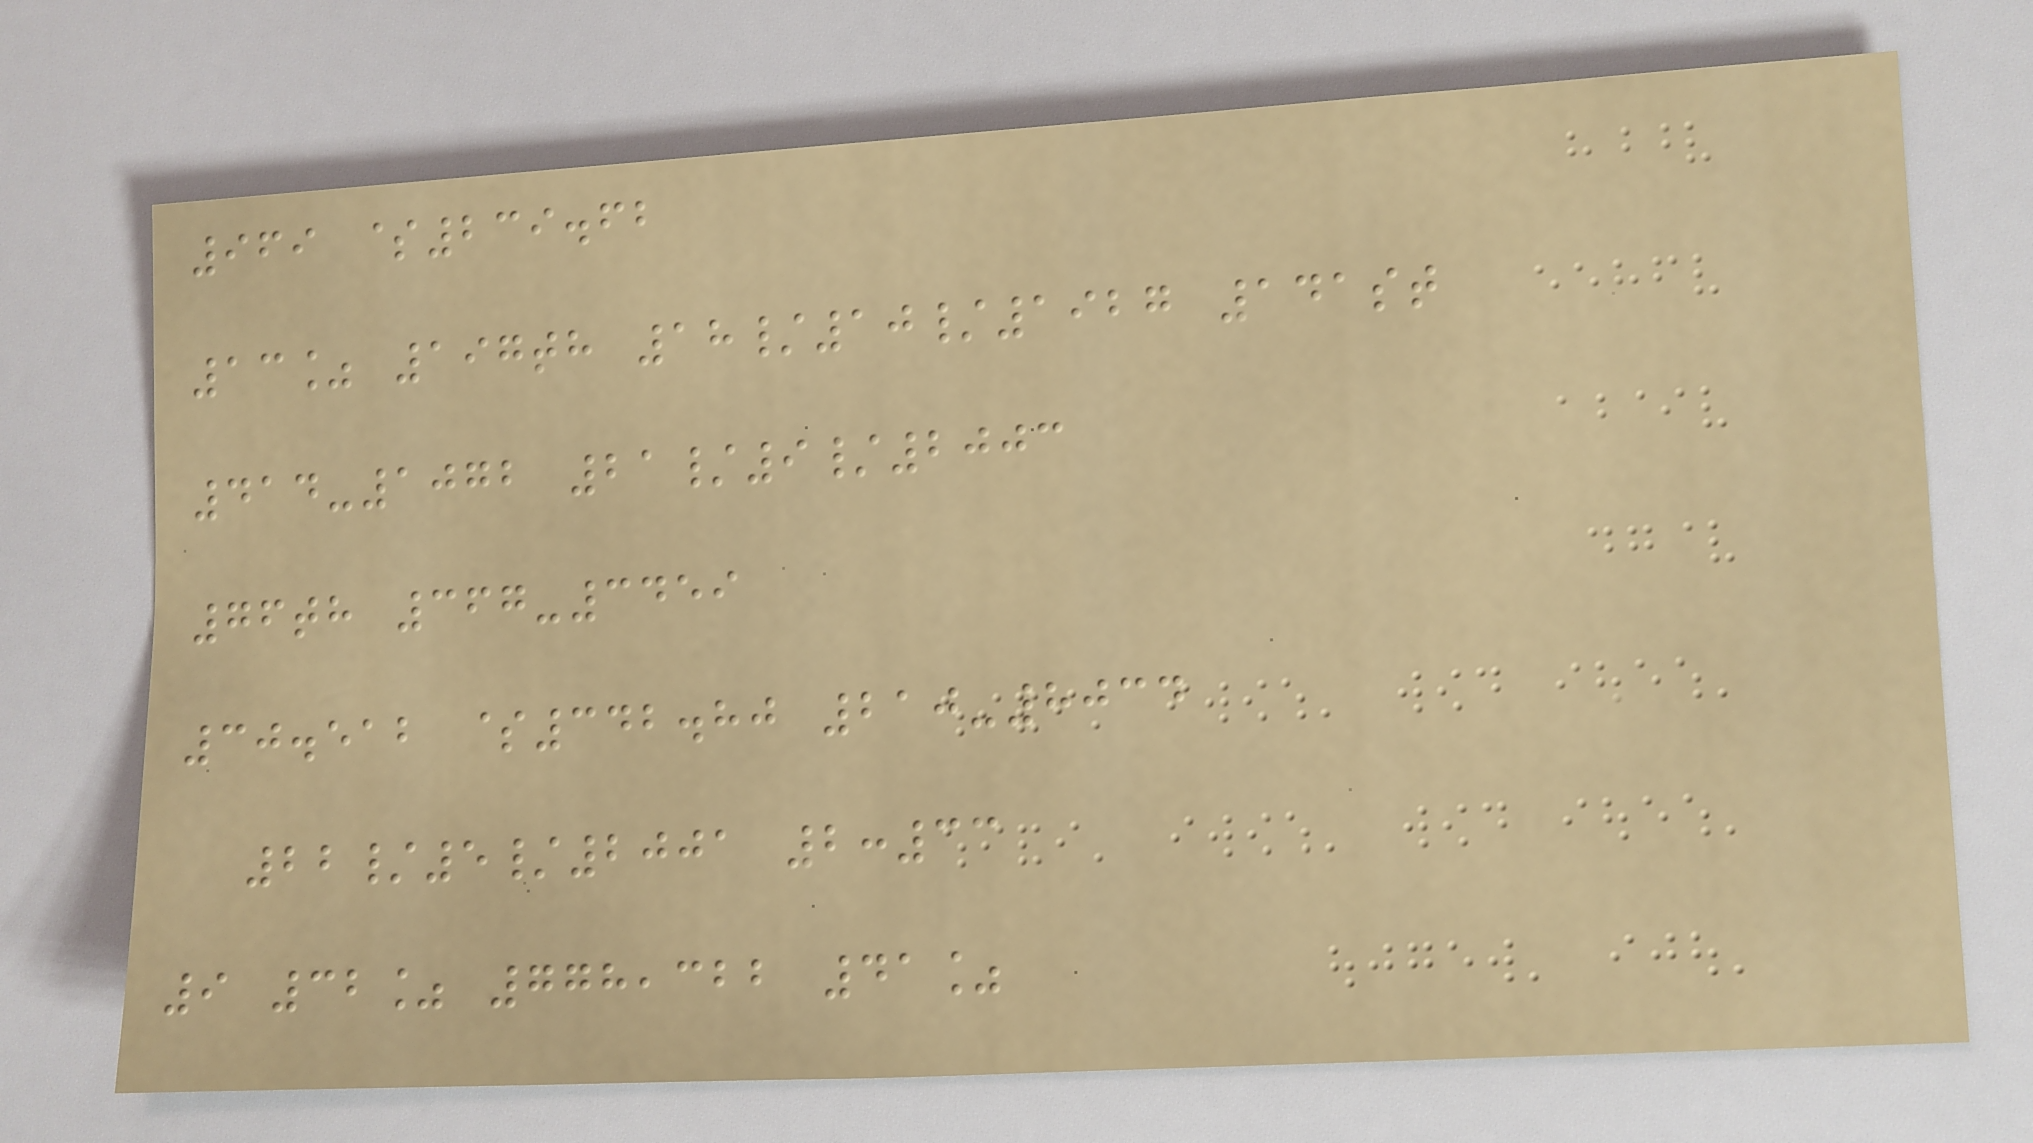969 $239.62
13% 197th 18/10/1927 141st
414-1072 21/9/2003
76th 367-3459
30.512 $342.80 210-8034
22/5/2001 2:33
9 32% 778,322 41%
